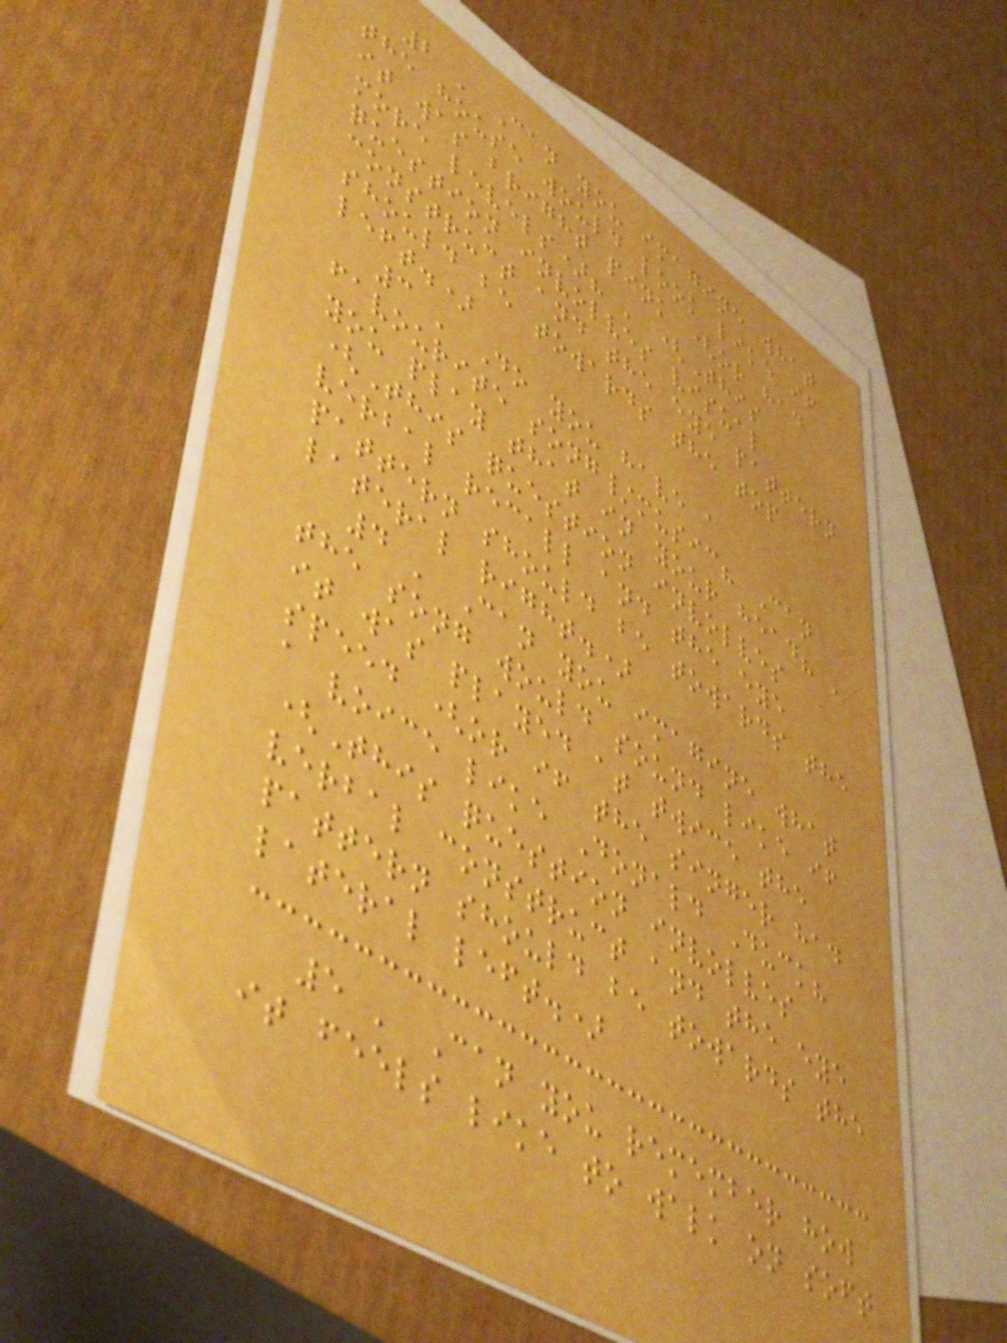2 ' Can you imagine what
the house would look like if
it was bright pink (or had
more levels)? ' (This
question involves visual
construct and the eye pattern
should be towards the top
left.)
3 ' Do you have a
favourite song/music? Can
you play that in your head? '
(This question involves
verbal recall and the eye
pattern should be towards the
lateral right.)
4 ' Can you imagine what
the song would sound like if
it was played at twice the
speed (or if the singer had
a voice like Donald Duck?
(This question involves
verbal construct and the eye
pattern should be towards the
lateral left.)
5 ' Can you remember how
it feels like to walk on soft
